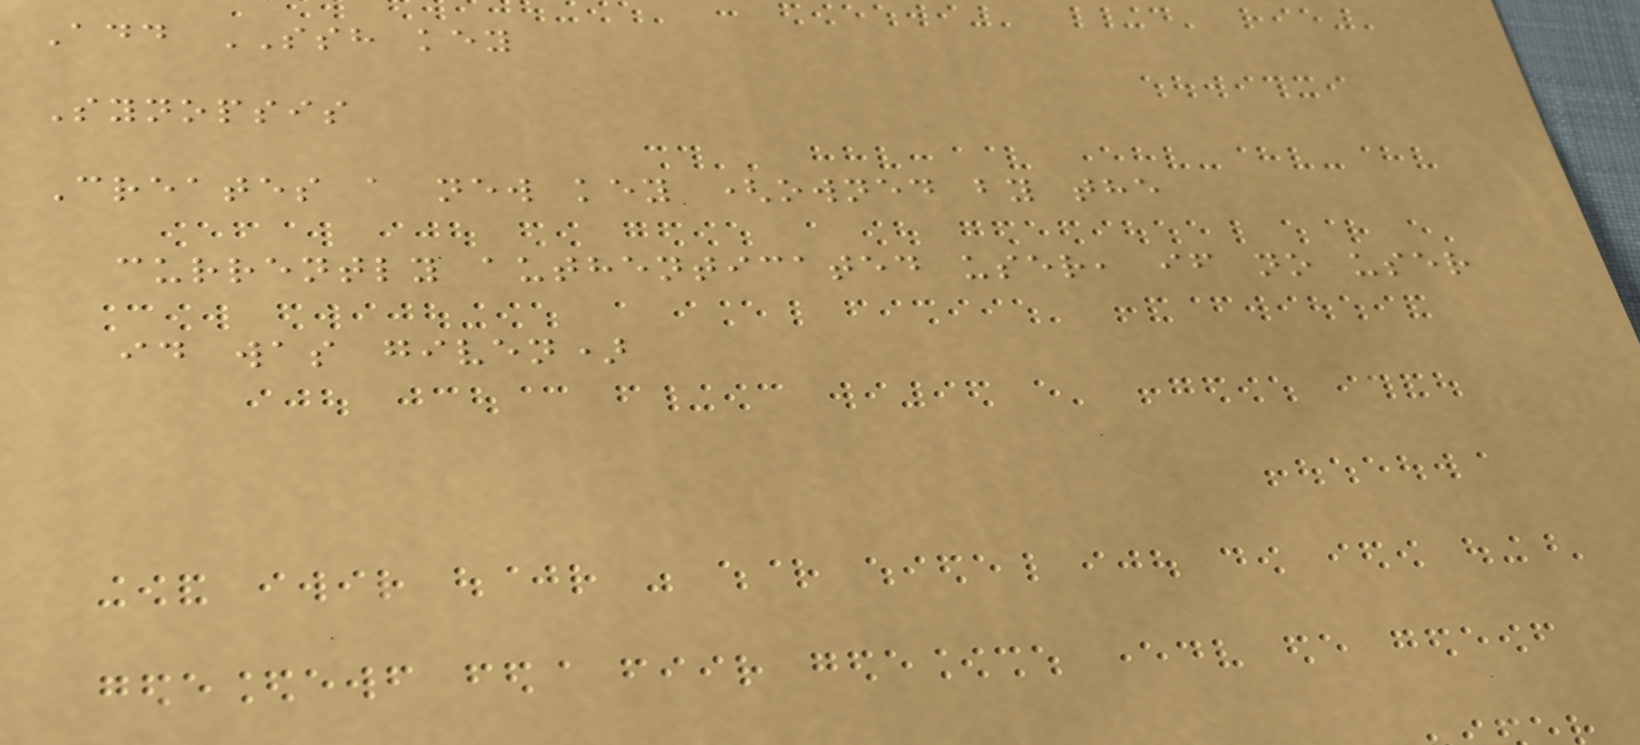Add SSH key
Synopsis
Creates a new key (owned by the
currently authenticated user, if no user
id was given)
